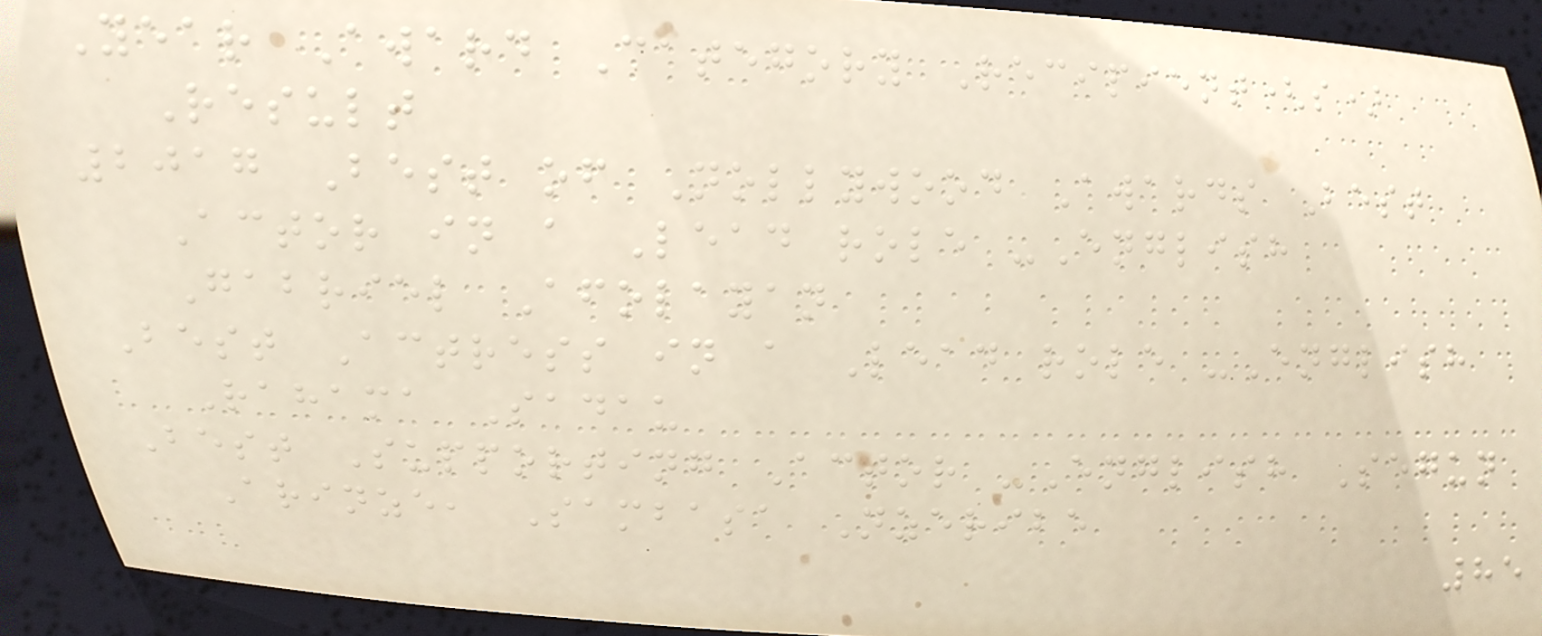Year Award Category Recipient(s)
Result
2017 Best of Nollywood Awards Best
Actor in a Lead role -English
Gabriel Afolayan
Best Actress in a Lead role -English
Rahama Sadau
Best Supporting Actor -English Segun
Arinze, Sambasa Nzeribe
85
